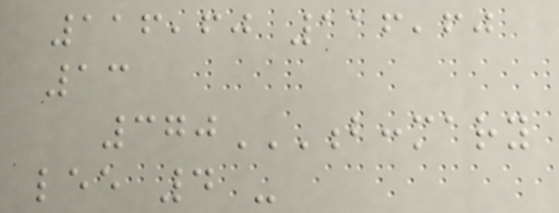116,60 116,60
13
370B:MARY
LEE 4 -
